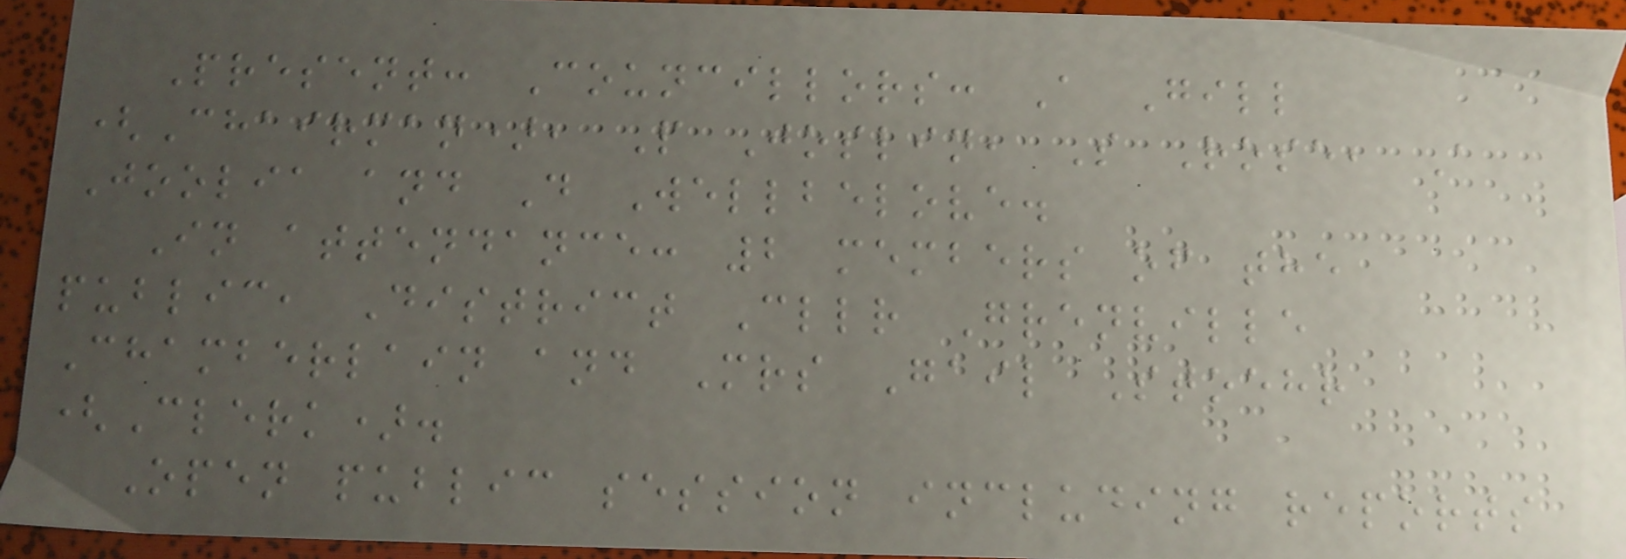Present: Councillors: A Gill
(Chairman), P Joslin, S Rose, A
Joolia and D Wellbelove.
In attendance: 2 members of the
public, District Cllr Grenville
Chamberlain and Mrs Gail Stoehr
(Clerk).
Open public session including reports
